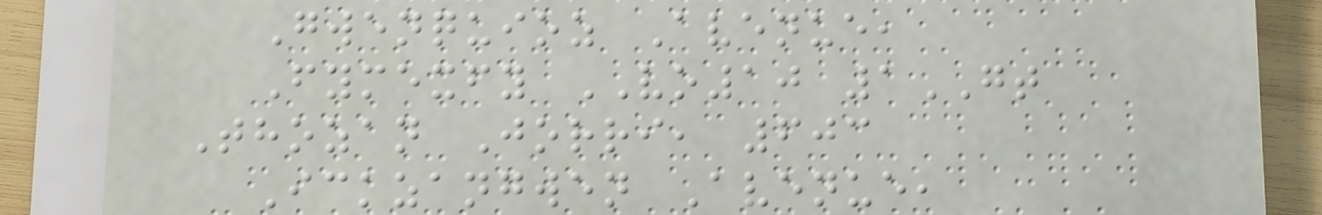Gwenquioz Avenue,
Fymexfy VO10 1GT
Thozan Jorri, 603
Ickzangwen Avenue,
